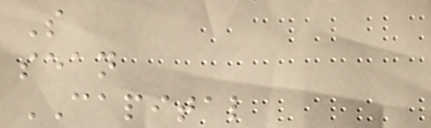S
sean
CAPITAL
